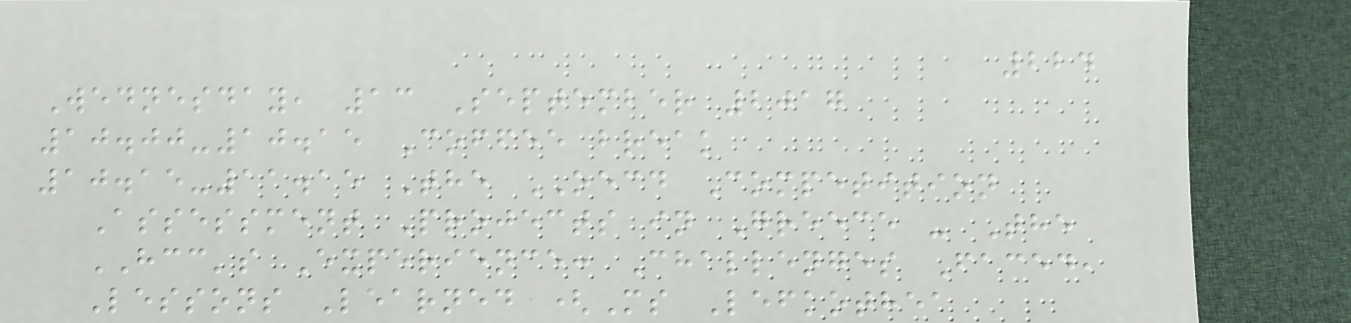224
Wednesday, 13 September 2017
10.00-10.15 Coffee break
10.15-11.15 The OECD Competition
Assessment Projects in Greece - The
HCC's Experience: Challenges Faced,
Lessons Learned (Ms Lefkothea
